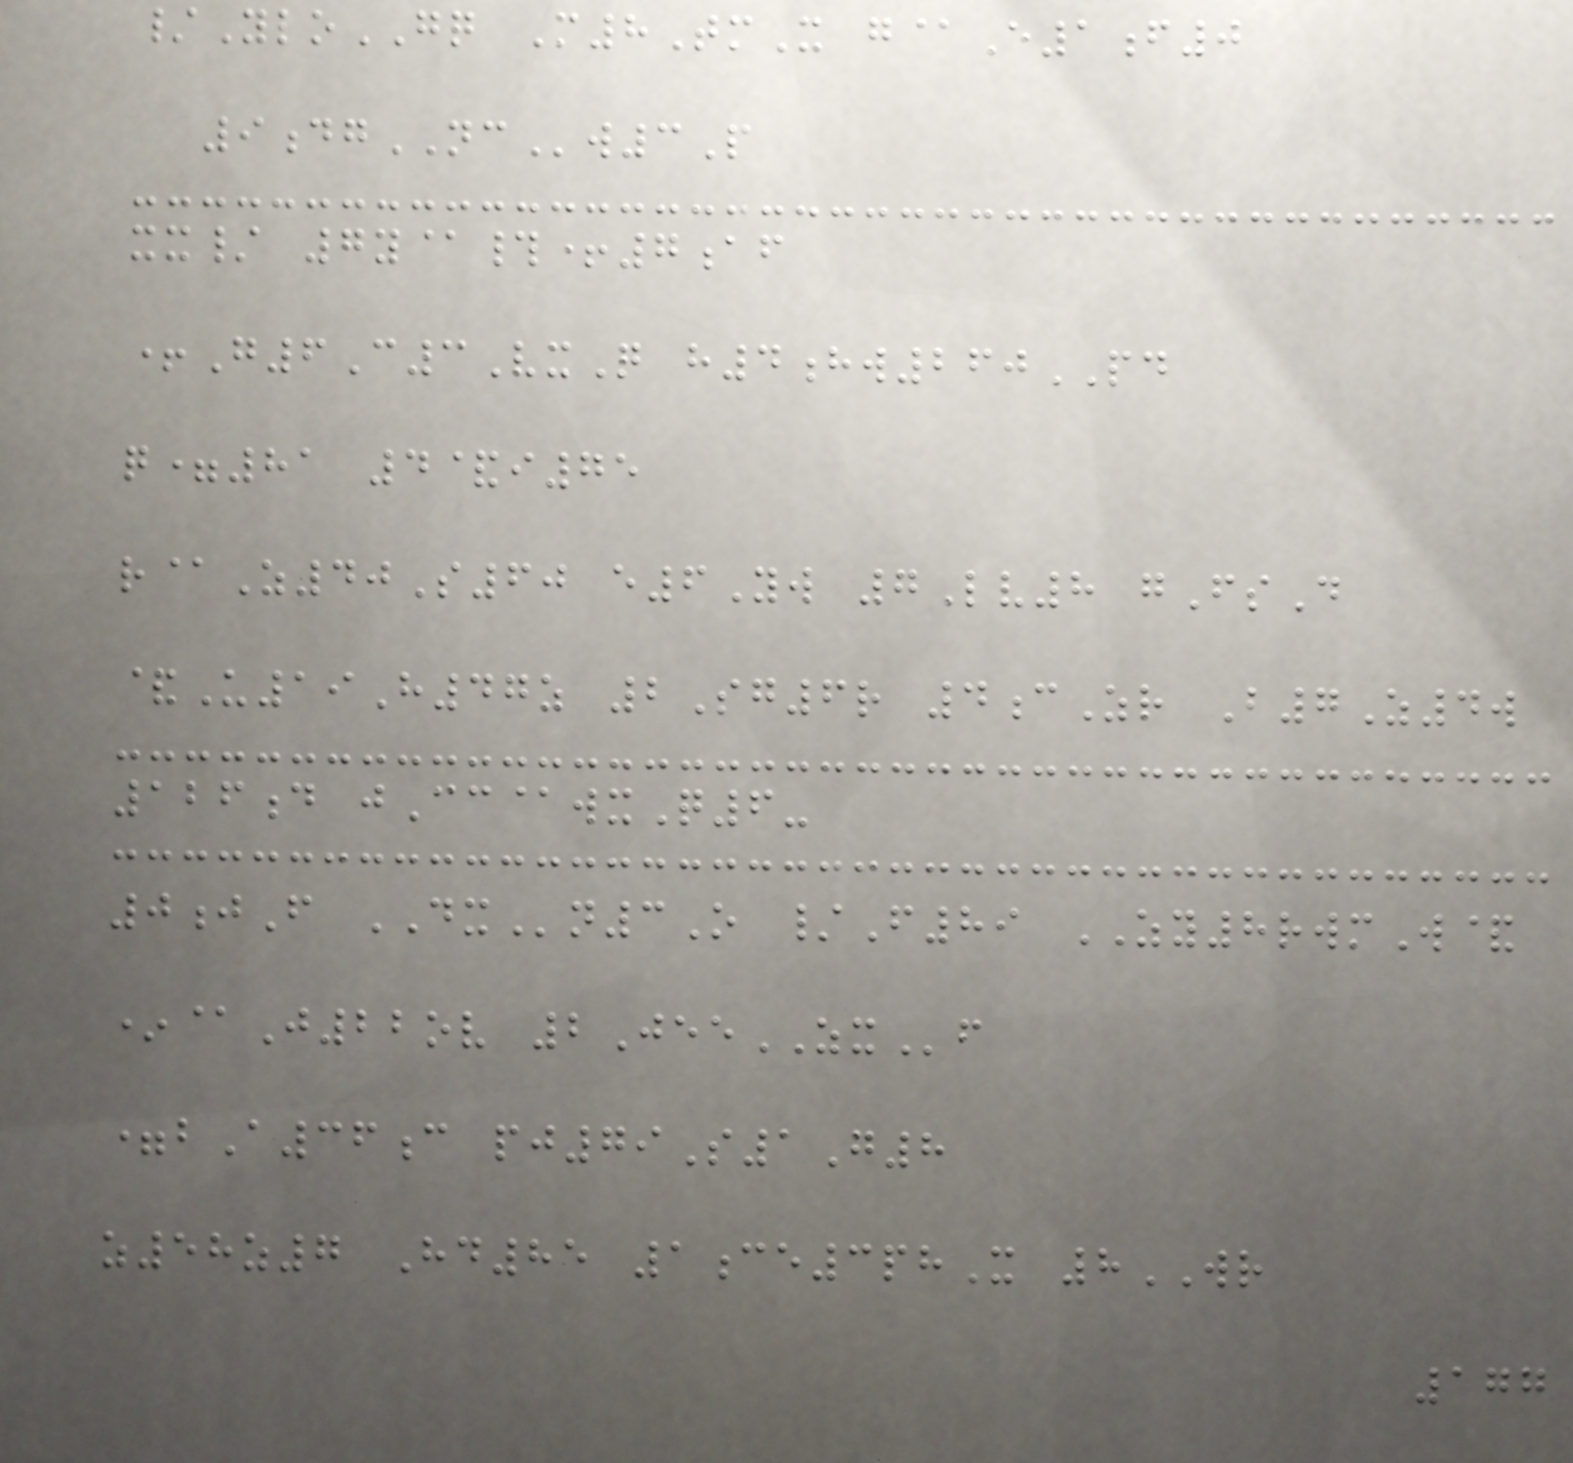/YloGQ M8TmX g@E1f0
9dgNCw3P
xx/ 7y@#+7af
+G6C3VxQ h4hw260PD
q=81 4&i75
r@Z40S60 e6Yw 7Lv8 gFsD
&U19H47z 2Sg6r 4cZr B7Z4w
126d jCc@wxQ6-
0jF DXn3O /F89 ZY8rwmW&
*@J22ov 2JeeZXf
=bA36c pj79S1G8
z58z7 Hd85 1ce3phX 8WR
177
